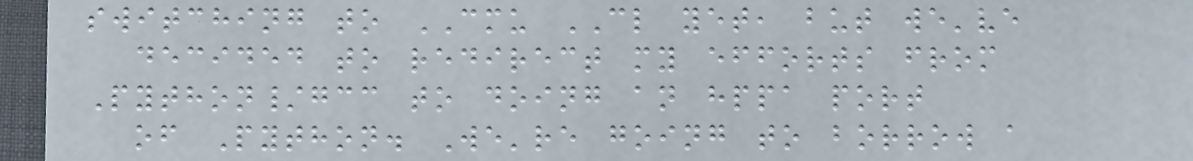switching to CMU CL yet, but we've
decided to redirect my efforts from
Python/gcc to doing an hppa port
of Python. We're going to borrow a
